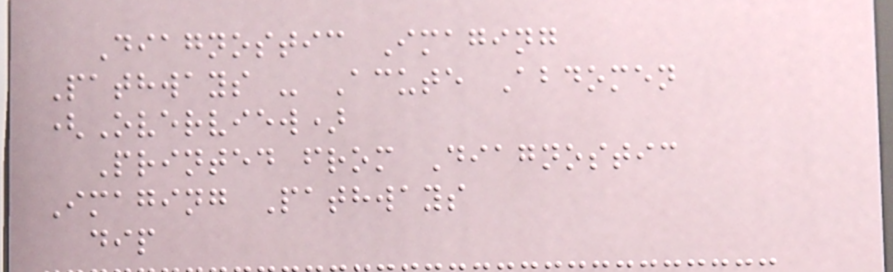Diagnostic Imaging
Pathways - Acute Abdomen
(Overview)
Printed from Diagnostic
Imaging Pathways
dip
